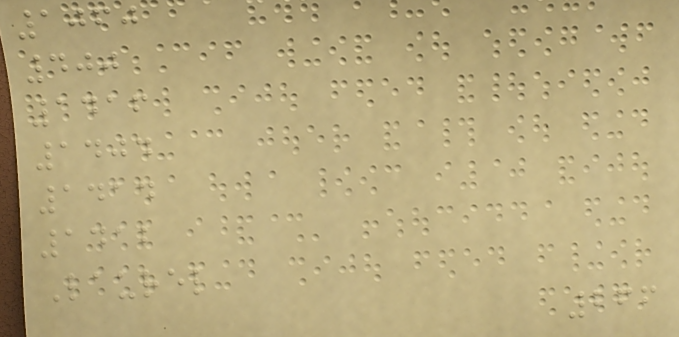1060
400
1416
1404
1414
1412
Laurel
266
